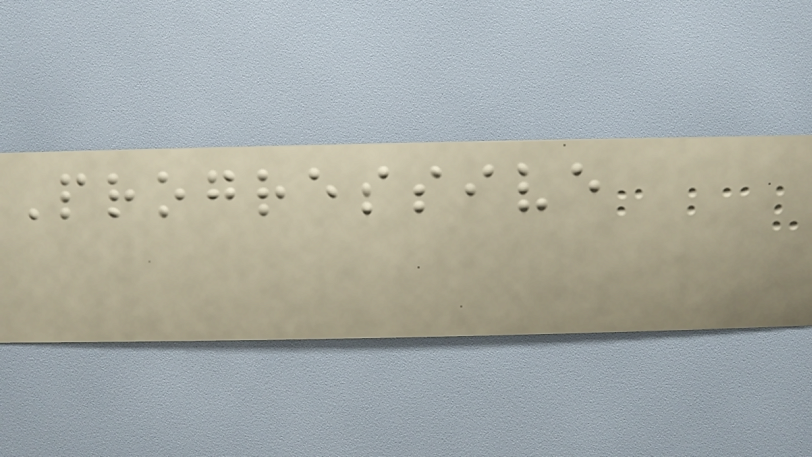Progressive
